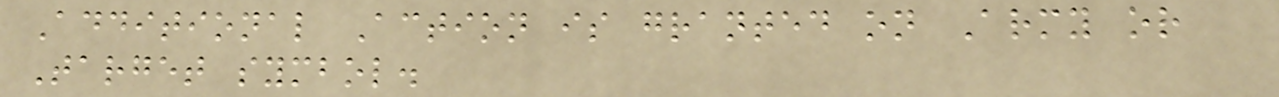Additional Action is granted on Army or
Target symbol.
